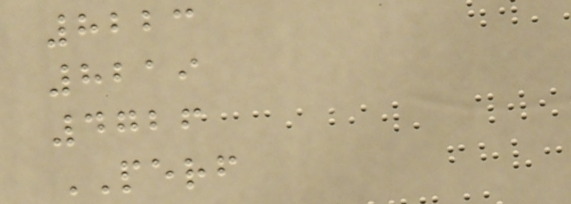8223
8219
4726
PERF
